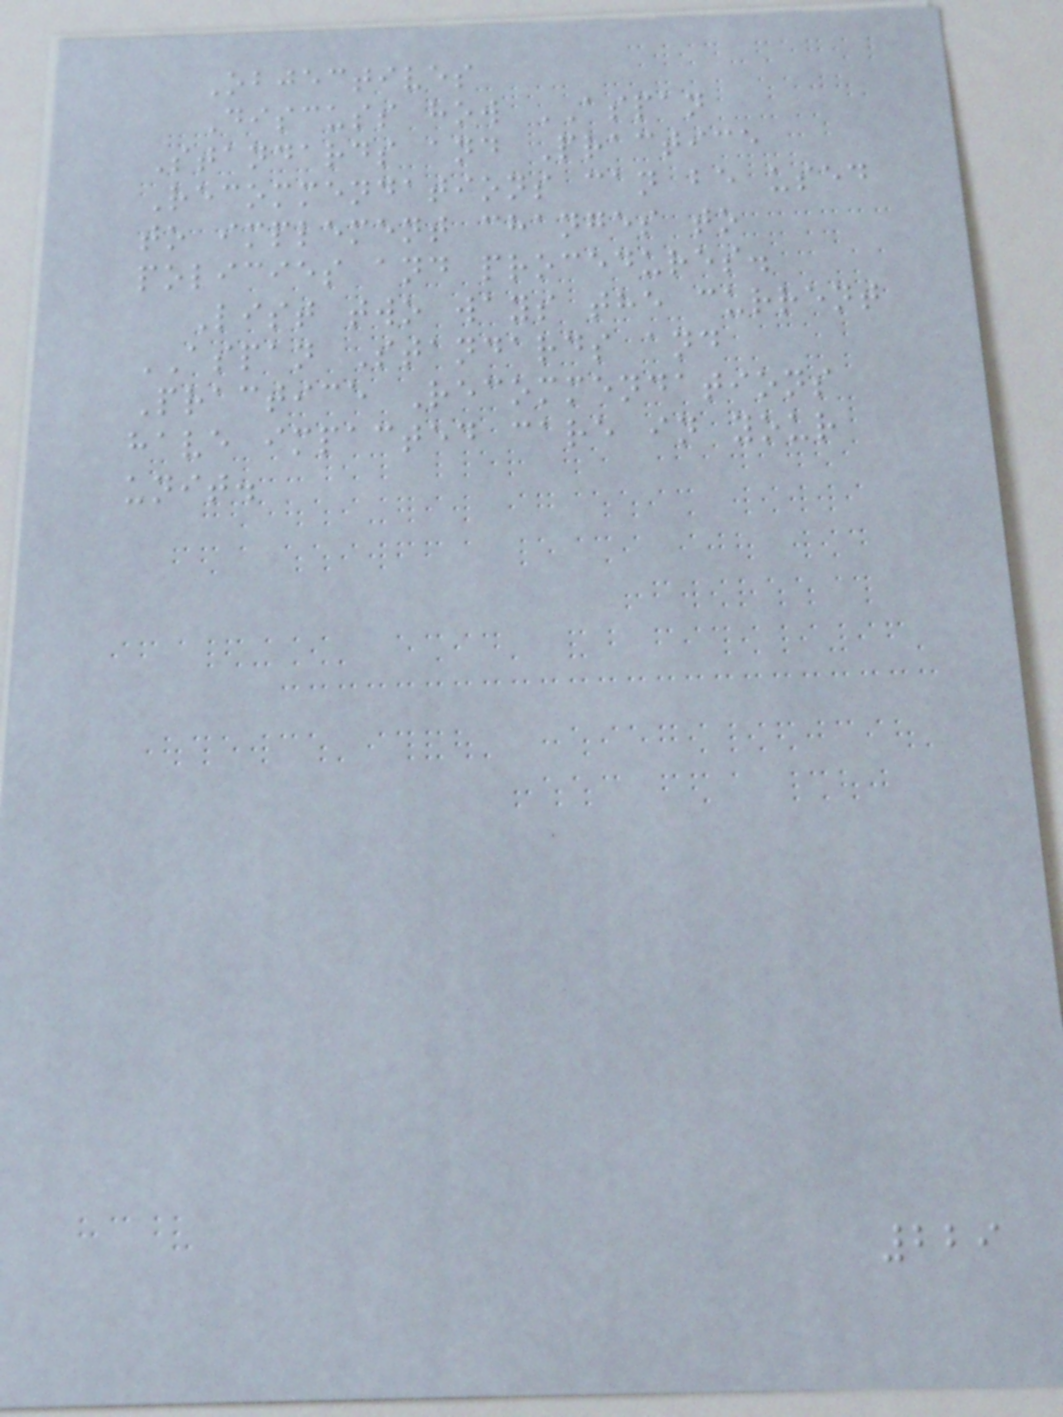Objectives
Discuss how ASPAN
Standards and Practice
Recommendations can be used
to implement changes to
policies and procedures.
List two ways the current
ASPAN Standards and
Practice Recommendations
have impacted care in your
unit.
229
